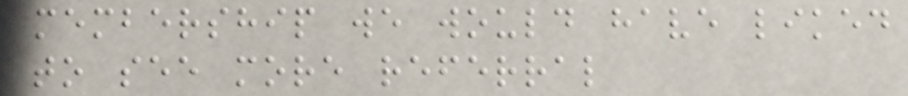membership we would have liked
to see more referral
